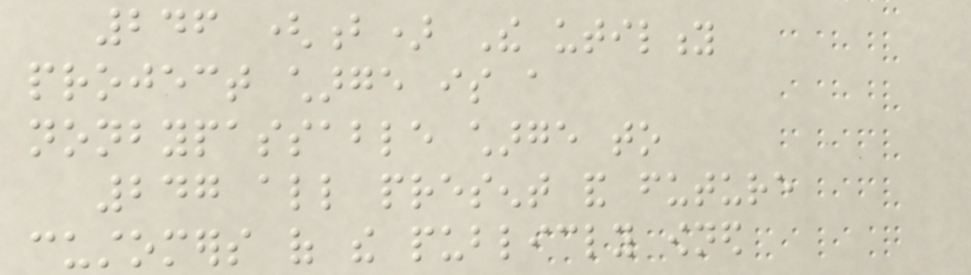246 (b) The utility
project charge is a
nonbypassable charge to
247 all present and future
customers of the publicly owned
